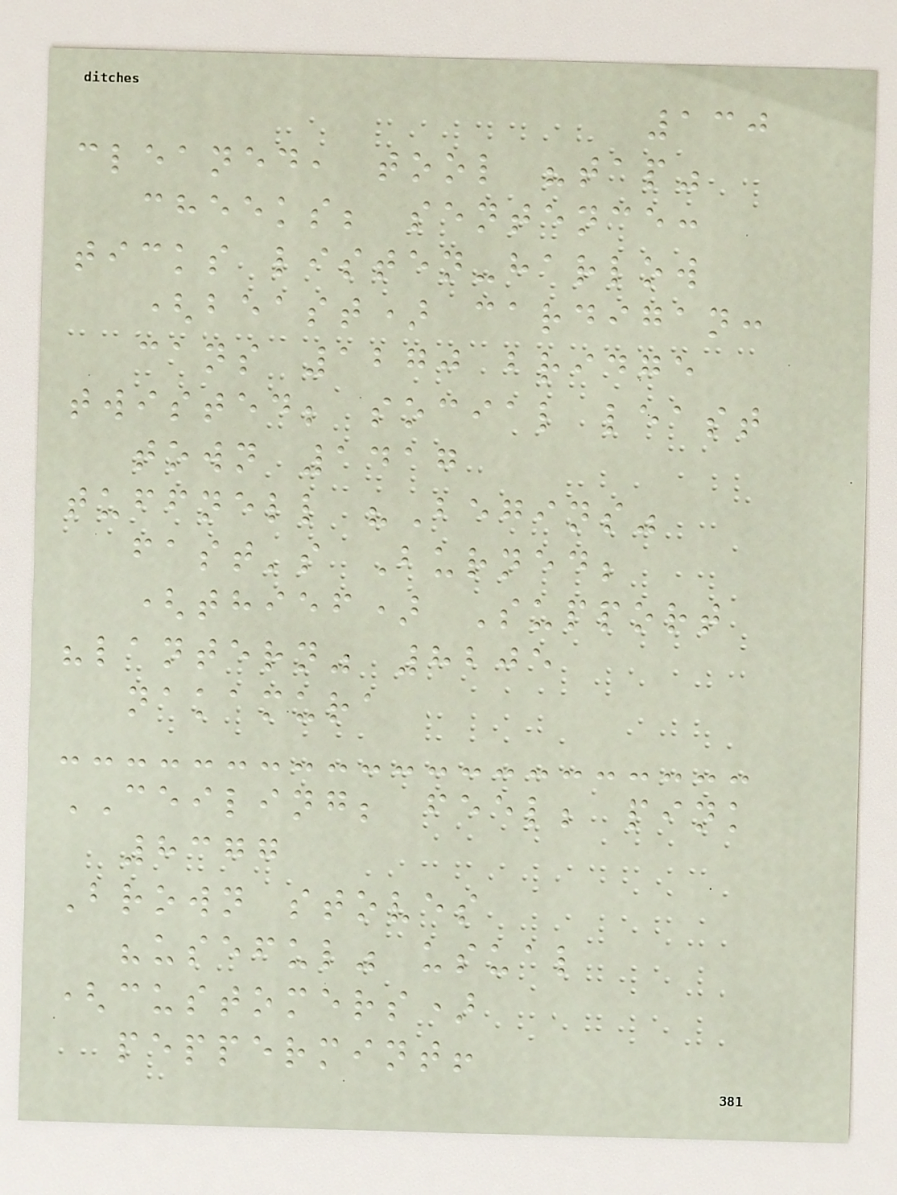130
cleaned, tool "tap"
cheeks; sentence:
ticks listen-harlow
(beast) cardigan:
cans 1270 bridge
twisted; social least
town 1417
tuffnell "Begins"
fast's Burned;
(thief) Support
"lantern" 8205
nakamura
CEILING; feel; pink
8377
Brown stoves
"useful" usual
(customers)
peppermint!
